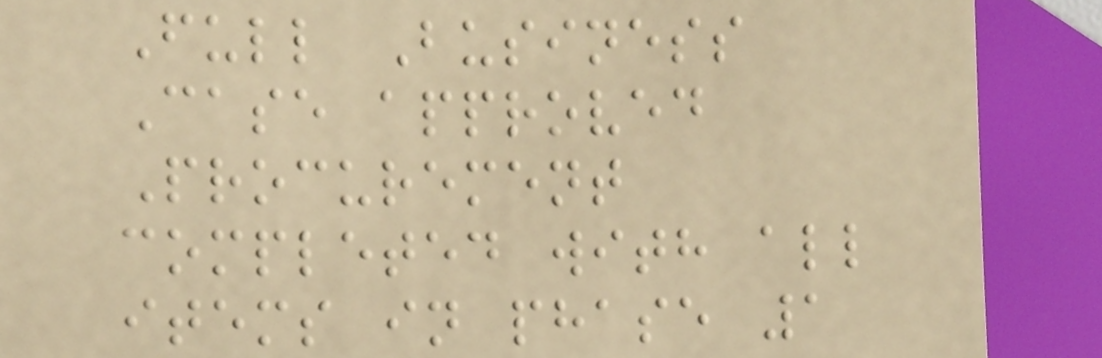Full Business
Case approved
Procurement
completed with all
items in phase 1
